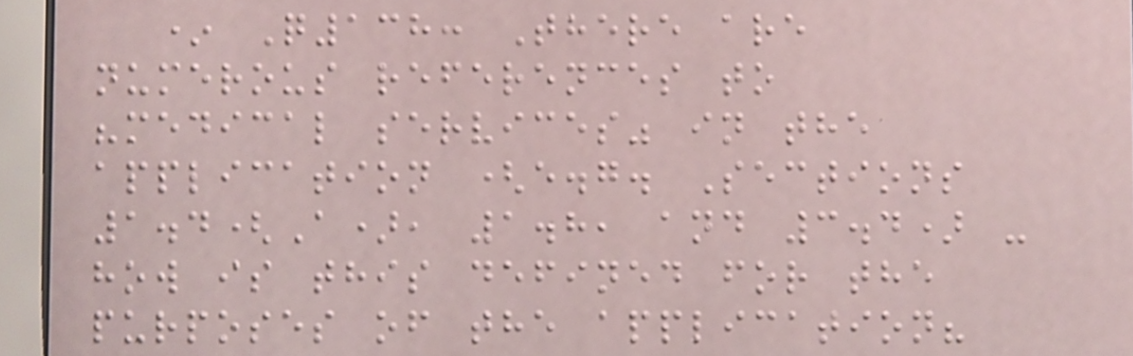* Q138: There are
numerous references to
"medical services" in the
application (e.g. Sections
1.4(A), 1.8, and 3.4) -
how is this defined for the
purposes of the application?
